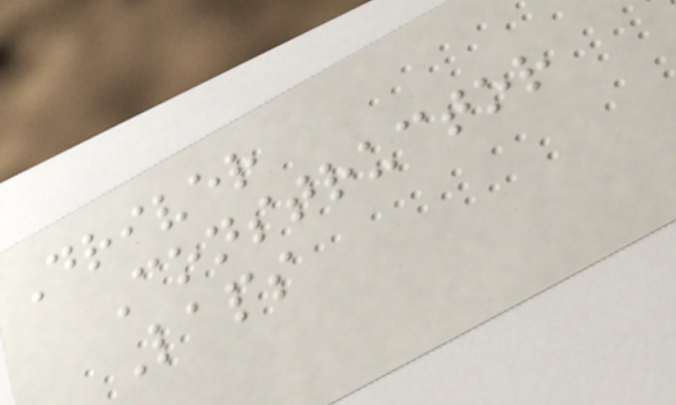Driver
Constructor
Laps
